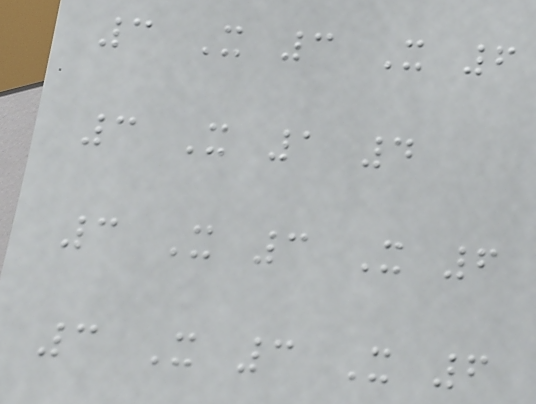3 X 3 X 6
3 X 1 4
3 X 3 X 6
3 X 3 X 6
